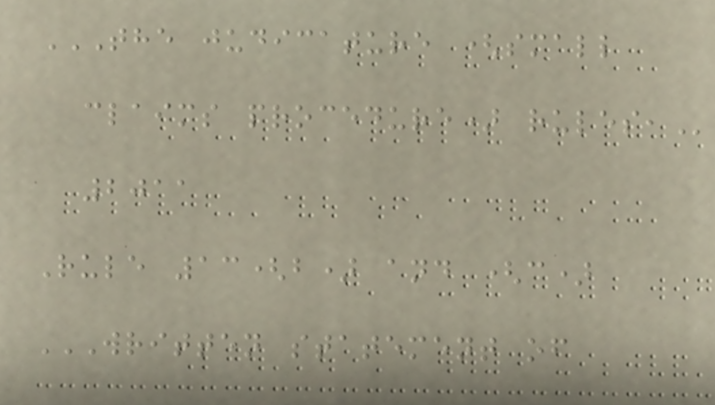THE JUDICATURE (SMALL
CLAIMS PROCEDURE) RULES,
2011
Rule 13(b) and (c)
WRITTEN STATEMENT OF
